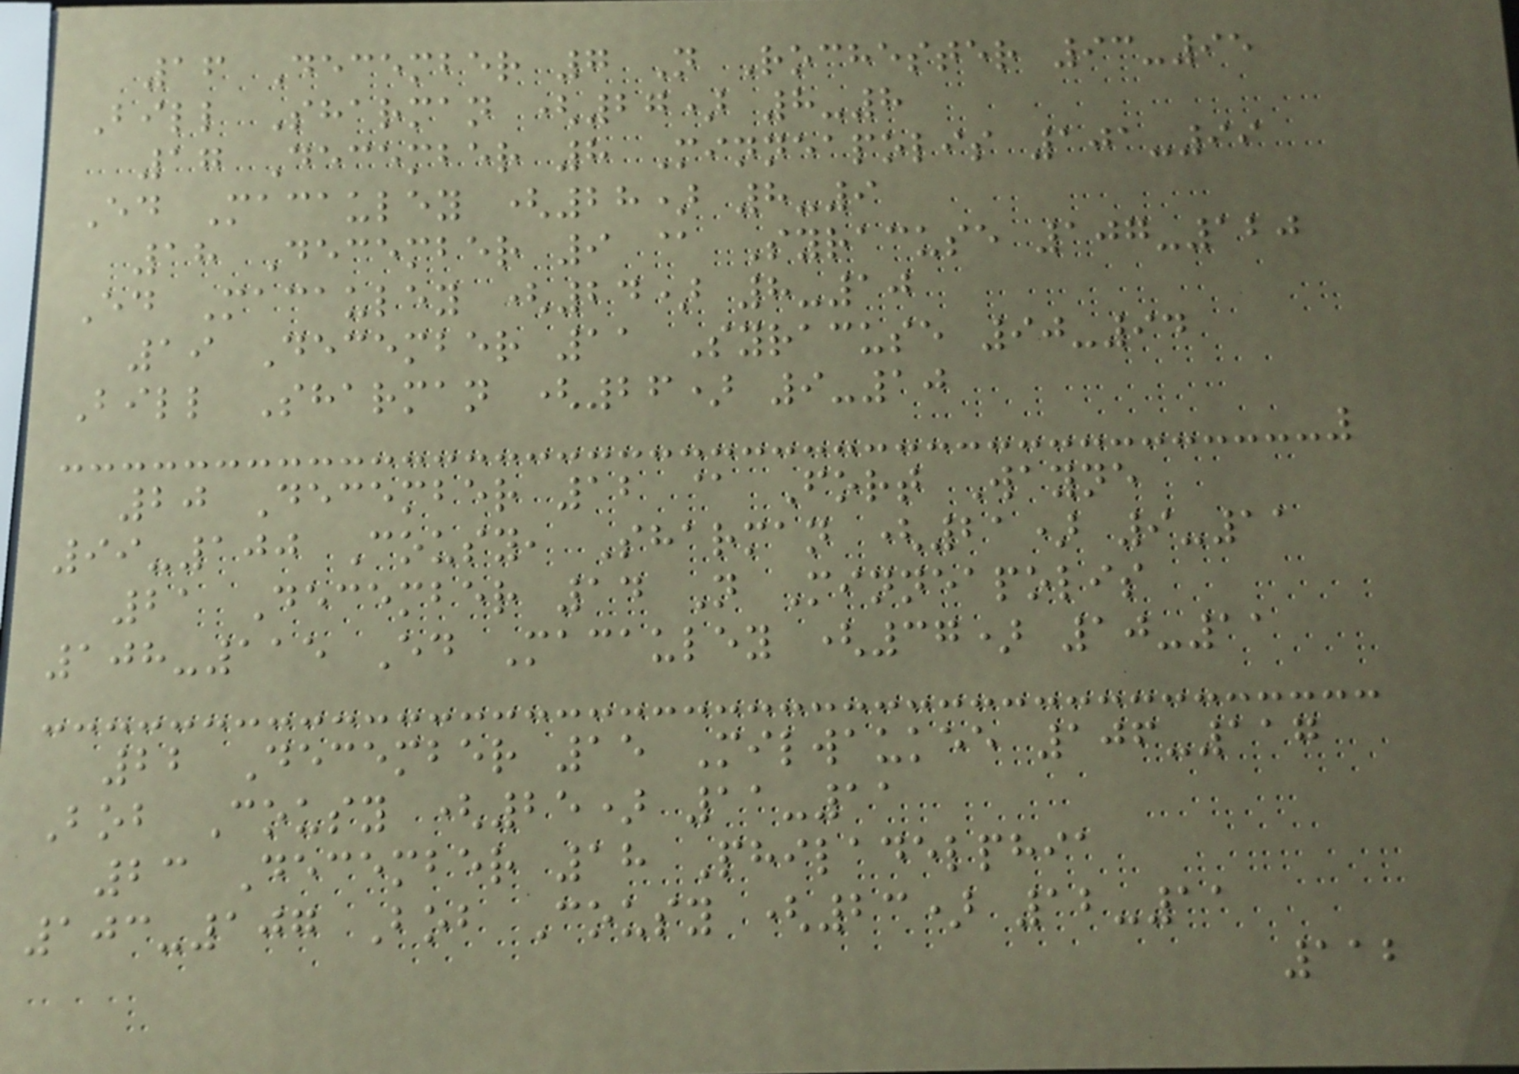16 December 7 N Rochester 93-95
Bill Sharman (27) 8-8
17 December 8 Minneapolis 101-99
Ed Macauley (28) 8-9
18 December 9 @ Syracuse 107-120
Ed Macauley (24) 8-10
19 December 11 Syracuse 90-94
Bill Sharman (26) 9-10
20 December 12 @ Fort Wayne
99-100 Cousy, Sharman (21) 9-11
21 December 14 N Minneapolis
108-115 Ed Macauley (37) 10-11
22 December 15 Milwaukee 106-117
Bob Cousy (25) 11-11
23 December 18 Philadelphia
103-107 Bob Cousy (23) 12-11
112
